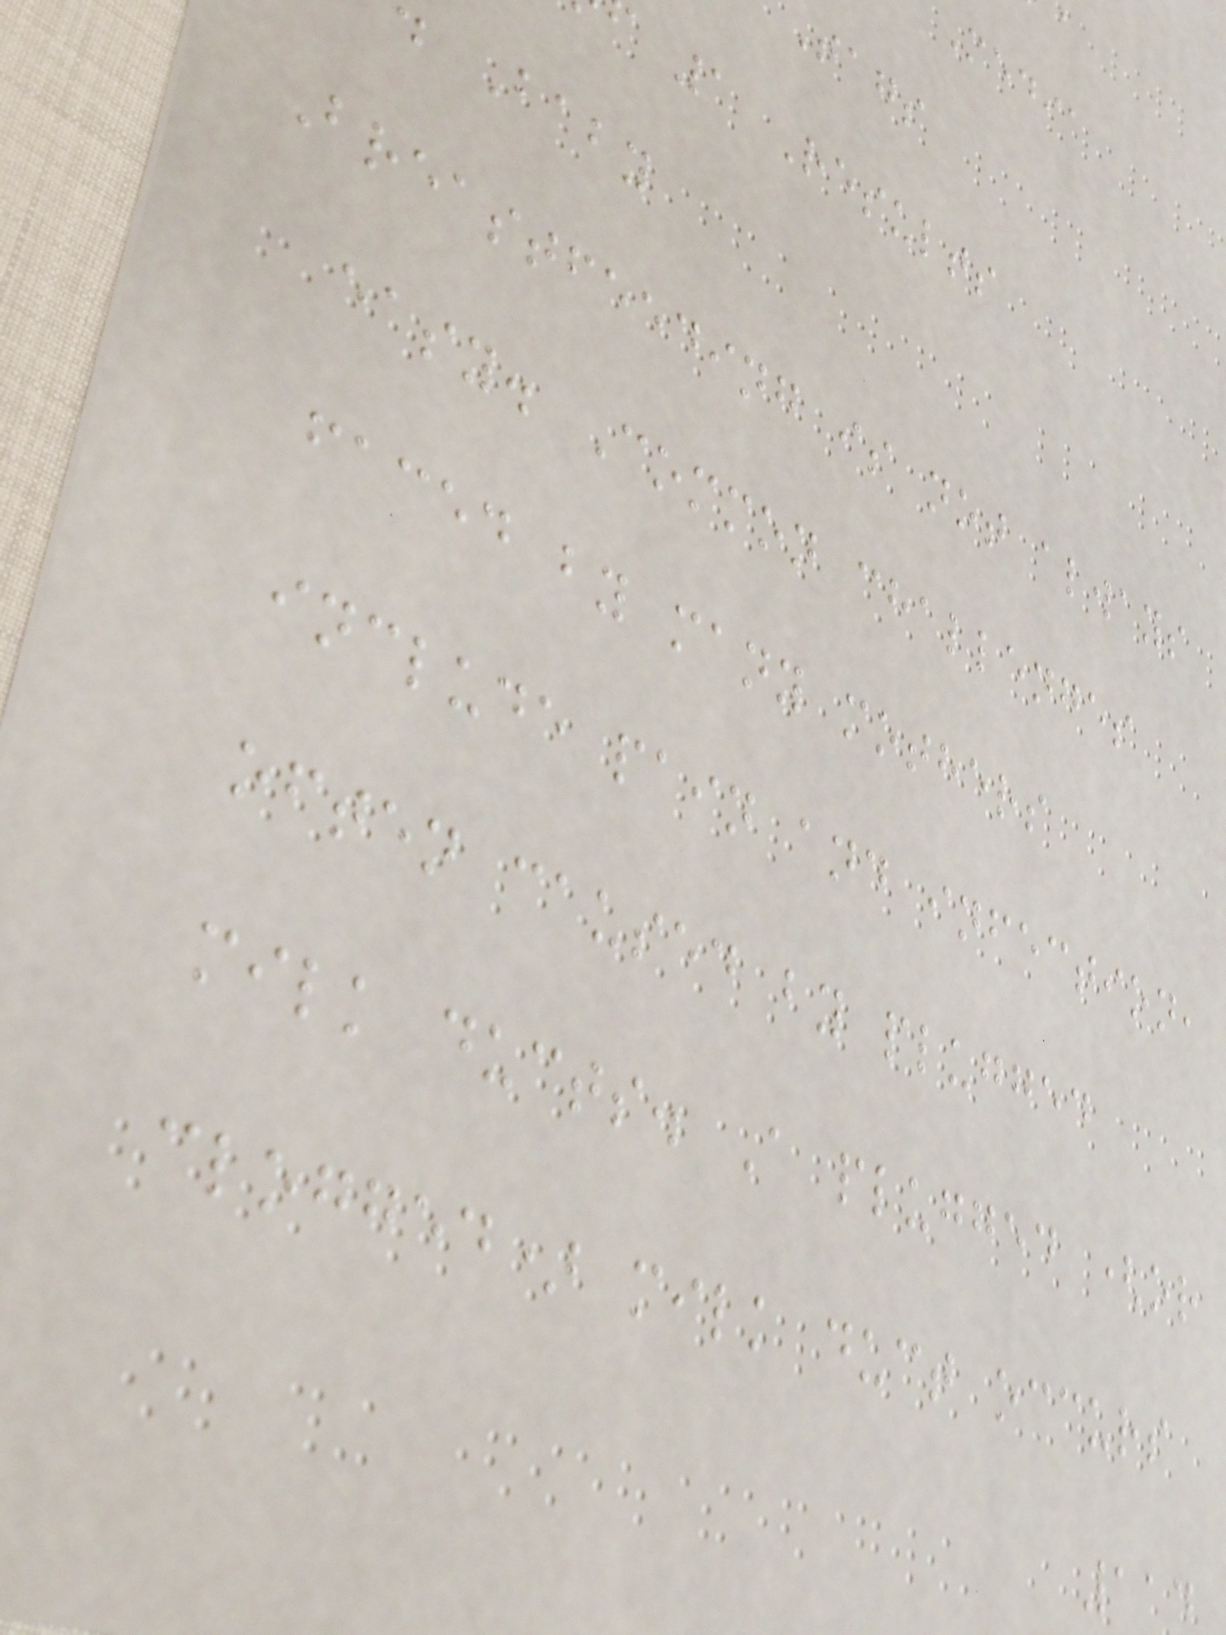Media
Tags
1 Results
Baby
Breastfeeding is not always
easy. Common challenges
faced by many mothers
include pain and infection,
often caused by plugged
milk ducts. A plugged (or
clogged) milk duct occurs
114
